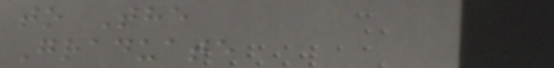to The
Graduate
